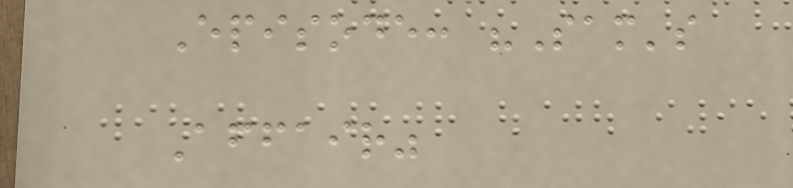Episode: "Sam's
Affair"
